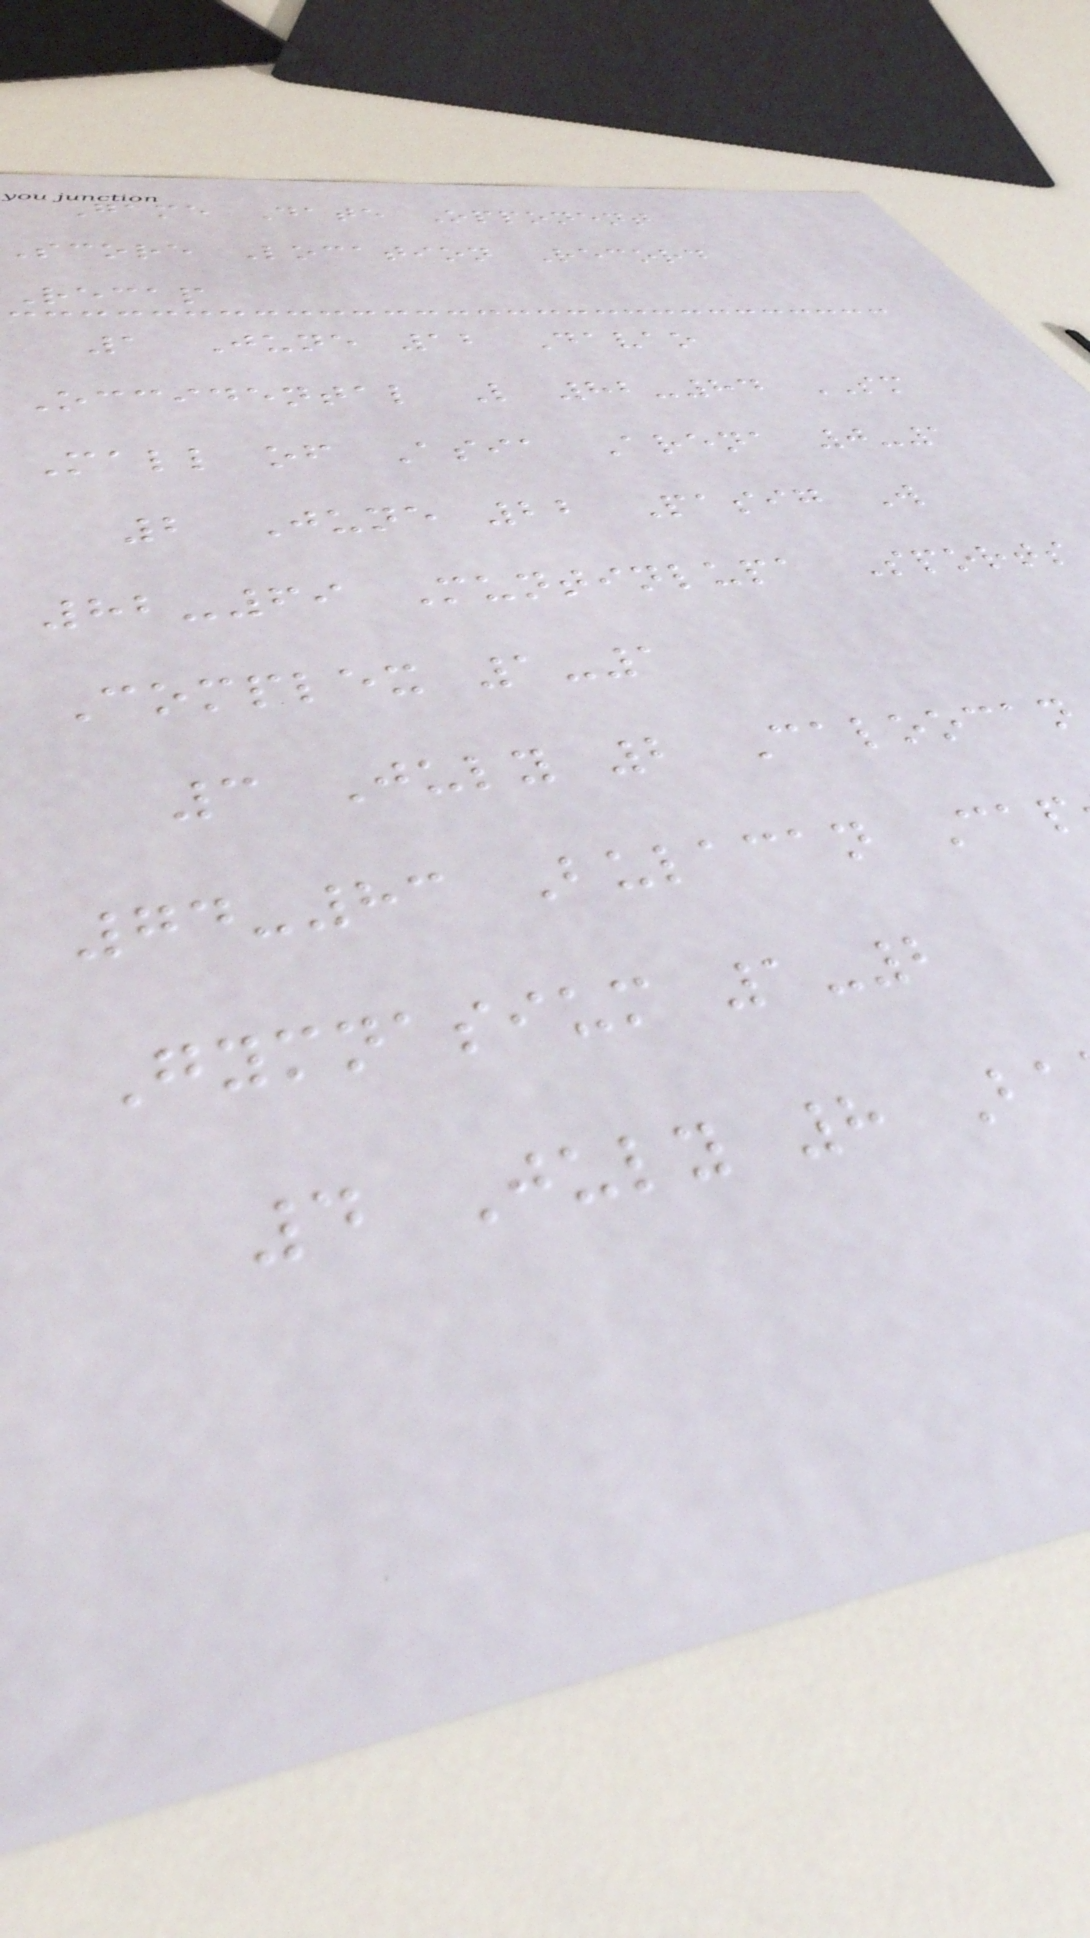Game Date Opponent
Score Location Record
Recap
1 June 12 Davao
Occidental L 82-84 SM
Mall of Asia Arena 0-1
2 June 22 Pasig W
82-69 Muntinlupa Sports
Complex 1-1
3 July 2 Caloocan
74-83 Bulacan Cap
Gymnasium 1-2
4 July 8 B
